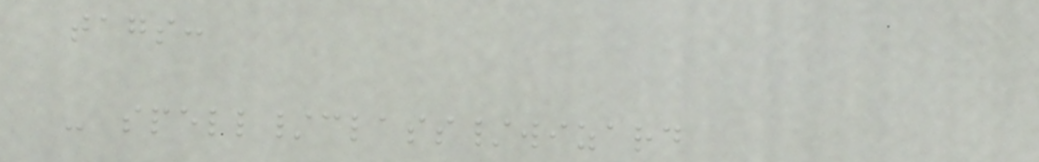tags:
- spell/class/wizard
